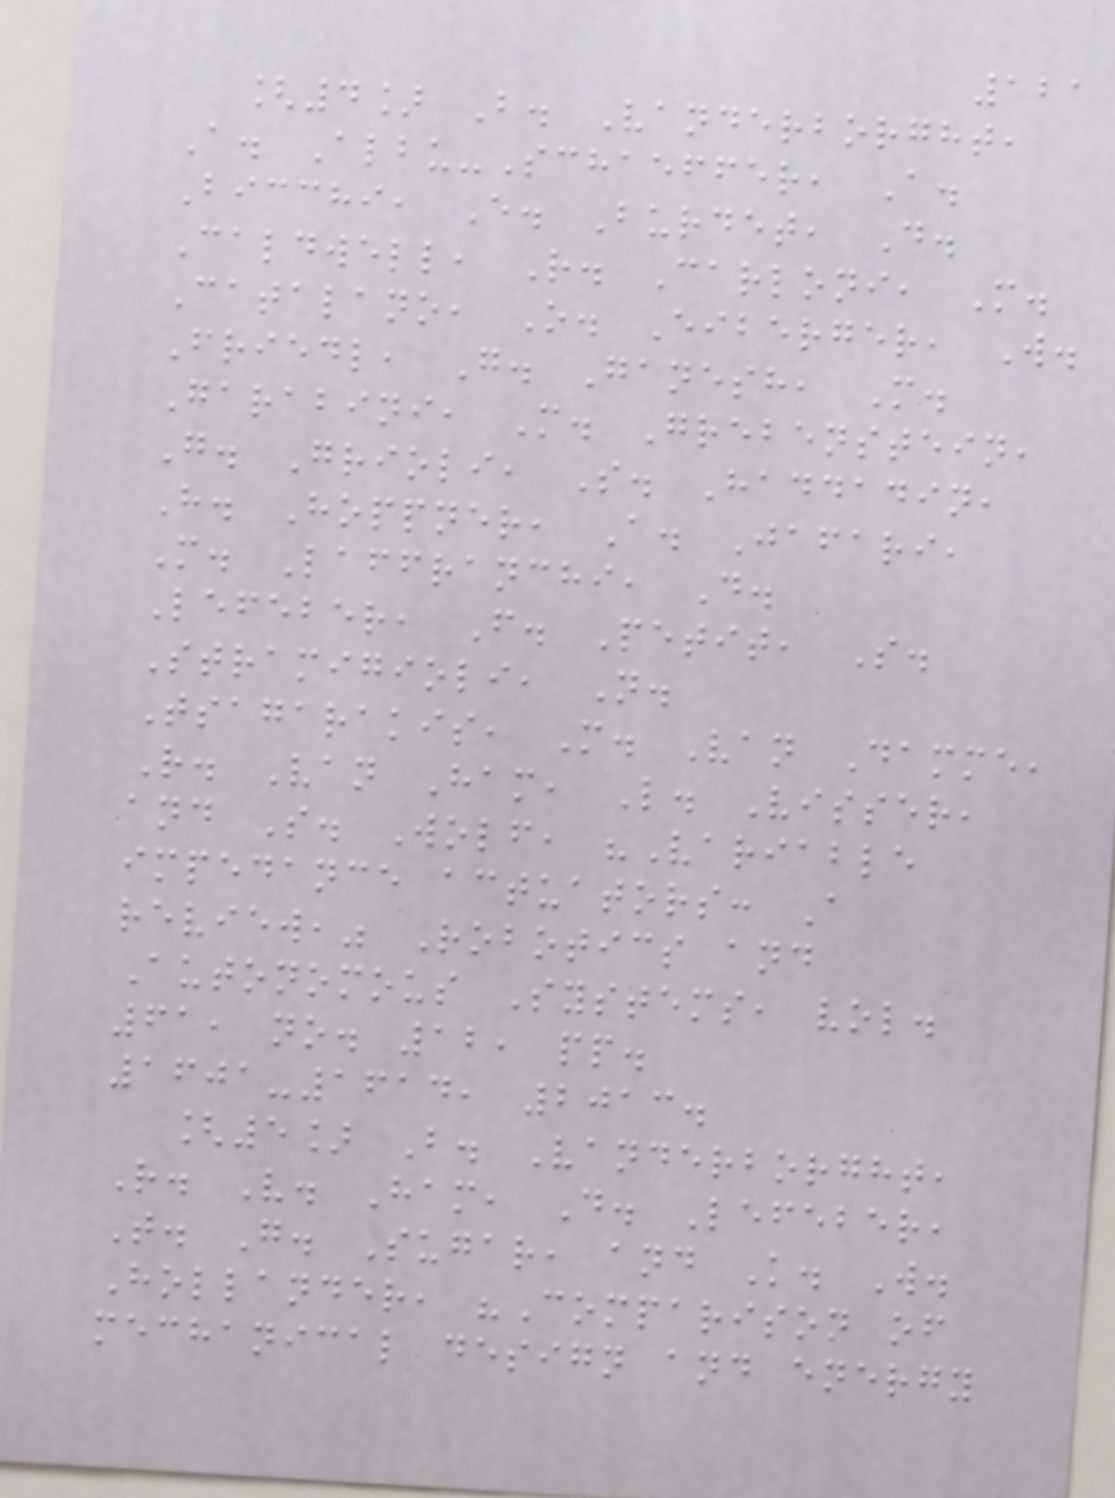121
[4] B. Vanderborght,
A. Albu-Schaeffer, A.
Bicchi, E. Burdet, D.
Caldwell, R. Carloni, M.
Catalano, O. Eiberger, W.
Friedl, G. Ganesh, M.
Garabini, M. Grebenstein,
G. Grioli, S. Haddadin,
H. Hoppner, A. Jafari,
M. Laffranchi, D.
Lefeber, F. Petit, S.
Stramigioli, N.
Tsagarakis, M. Van Damme,
R. Van Ham, L. Visser,
and S. Wolf, "Variable
impedance actuators: A
review," Robotics and
Autonomous Systems, vol.
61, no. 12, pp.
1601-1614, 2013.
[5] B. Vanderborght,
R. V. Ham, D. Lefeber,
T. G. Sugar, and K. W.
Hollander, "Comparison of
mechanical design and energy
